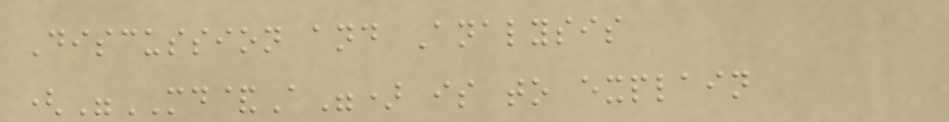Discussion and Analysis
("MD&A") is to explain
